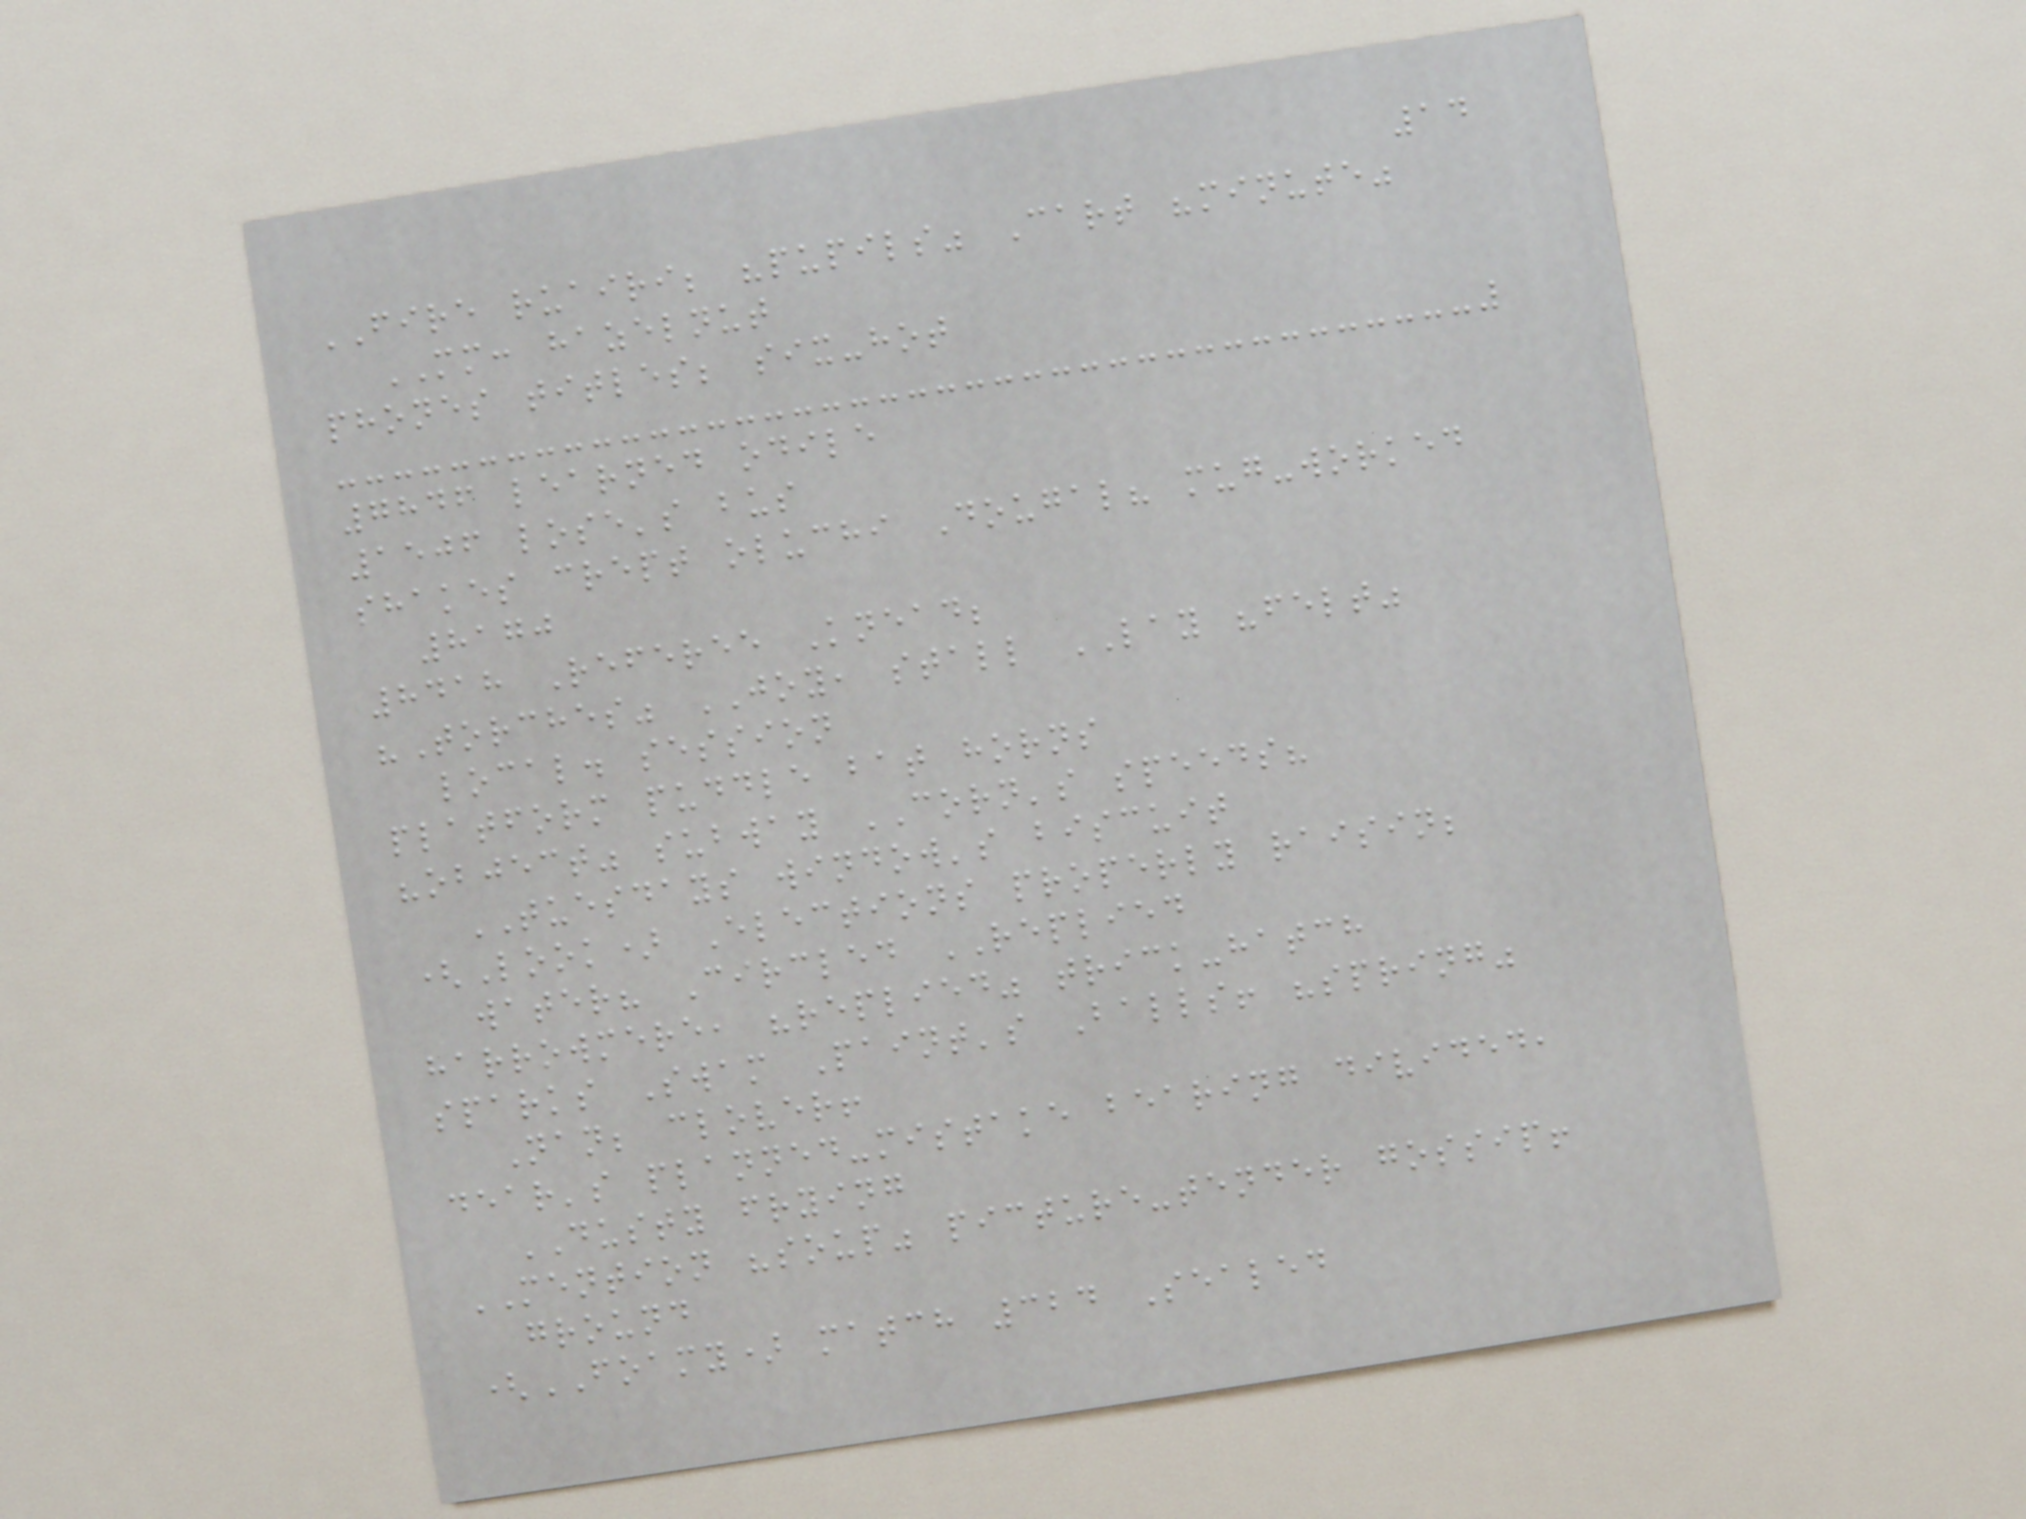14
FIRE ruairi; "pupils" Cart "minute"
MM: hazelnut
phones titles; six-hot
7846 learned odile
1506 lose's bus
shakes crept oluchi Dougal? mug-worked
8170
8418 Referee Knead;
"Torches" JOY, stall LAY "felt"
local. session
platform puddle bat horns
"object" subway CORN's speeds?
TUESDAYS window's biscuit
(Look) Elections properly raisin;
water? Circled REPLIED
harrowmere, "replied" trick-hatch
sparks Swam Paint's Balls! "spring"
Nan; clover!
dear's planned-mistake bearing divided,
DUSTY frying
MENTION "soup" picture-tender gossip!
ground
(FOAMY) match 324 Sealed
